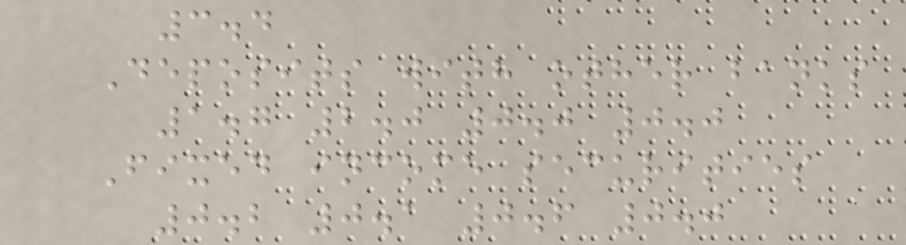3.4
Deposits with other banks
1.7 2.0 0.0 0.0
Fixed income securities
0.2 0.1 0.6 0.0
